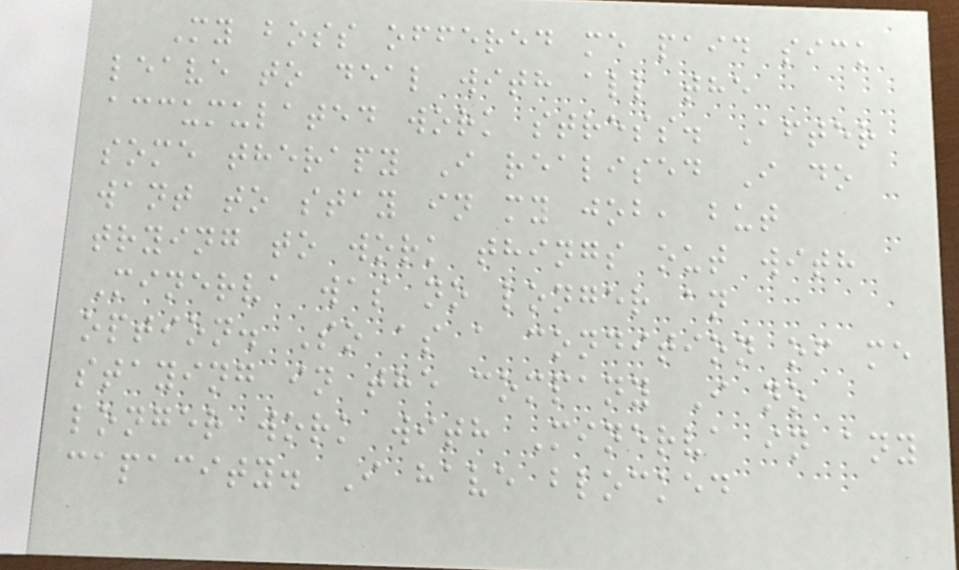My boss offered me paid sick
leave to deal with all the
accumulated work stress. After
some therapy I realised I do
want to stay in my job, but
trying to work things out with
Minerva was no longer an
option. So as a condition of me
staying in the company I no
longer work with Minerva in any
capacity. I have blocked
